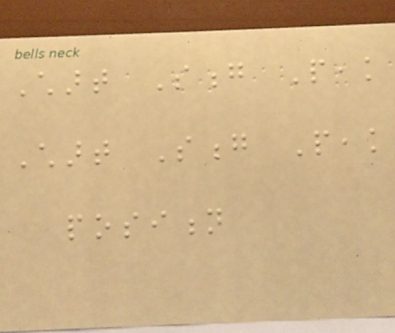Chart Song Peak
Chart Song Peak
position
